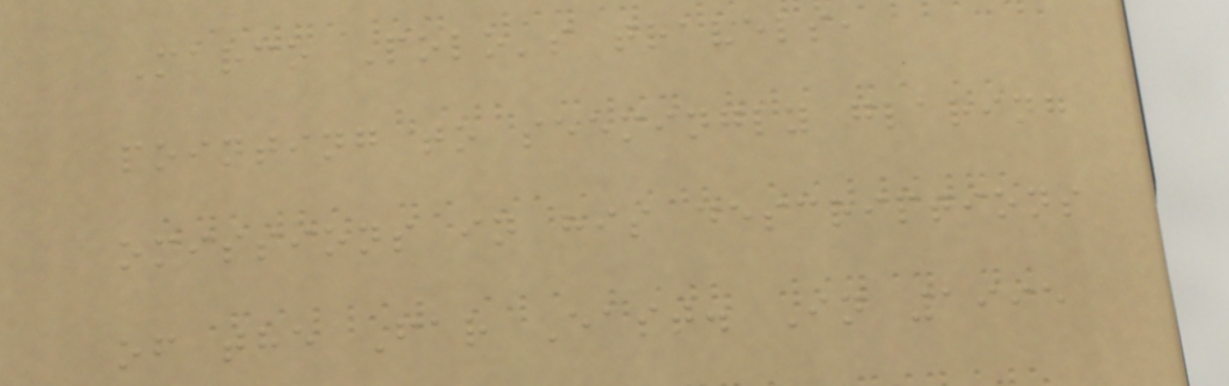Marco Polo's travels,
pointing to seemingly glaring
omissions in his descriptions
of the Far East. In 1995
